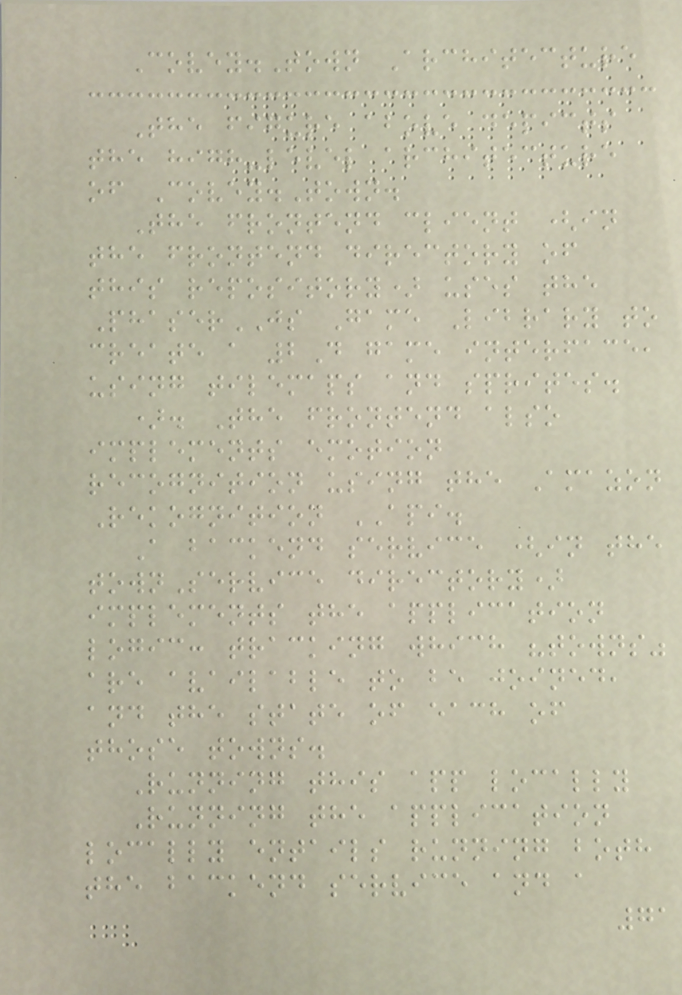Covey.Town Architecture
The figure above depicts
the high-level architecture
of Covey.Town.
The frontend client (in
the frontend directory of
this repository) uses the
PhaserJS Game Library to
create a 2D game interface,
using tilemaps and sprites.
). The frontend also
implements emotion
recognition using the Amazon
Rekognition API.
A backend service (in the
townService directory)
implements the application
logic: tracking which "towns"
are available to be joined,
and the state of each of
those towns.
Running this app locally
Running the application
locally entails running both
the backend service and a
71
